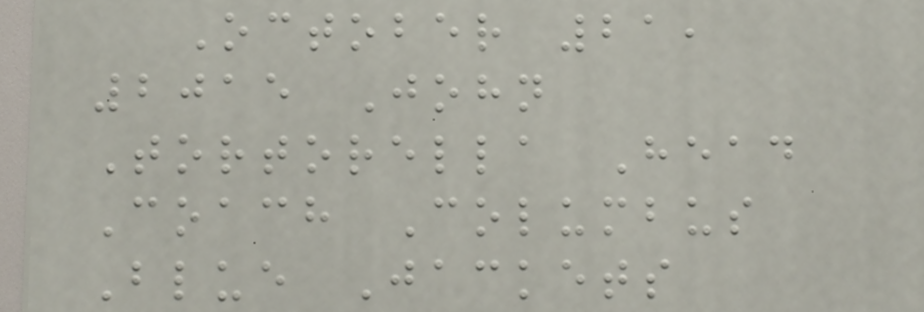October 21,
2015 John
Tortorella Head
Coach Columbus
Blue Jackets
